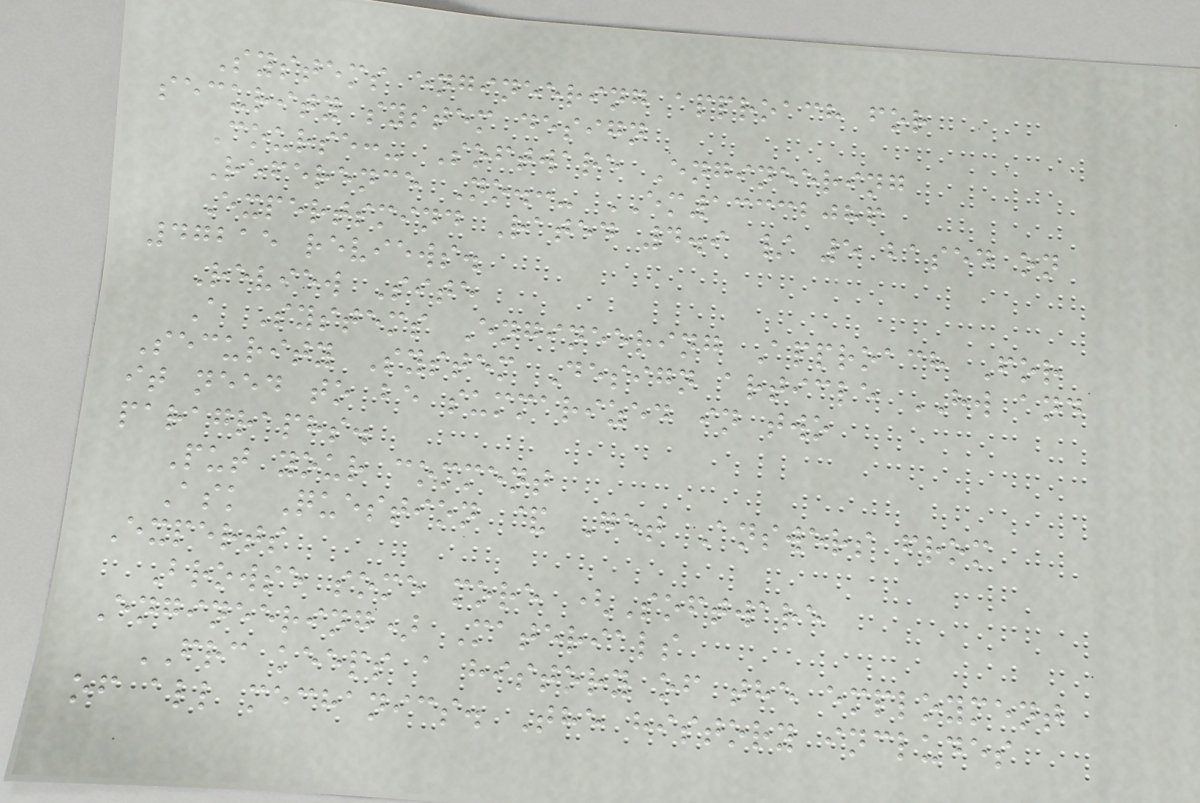Systems engineering approach for
security system design
Course:- Software Engineering
Reference No.:- EM13332086
Expertsmind Rated 4.9 / 5 based on
47215 reviews.
Review Site
A Systems Engineering Approach For
Security System Design article HW and
it need to be summarized in two
paragraphs.
Put your comment
Ask Question & Get Answers from
Experts
Browse some more (Software
Engineering) Materials
FRC keeps a history of the employment
of all mechanics. The history includes
